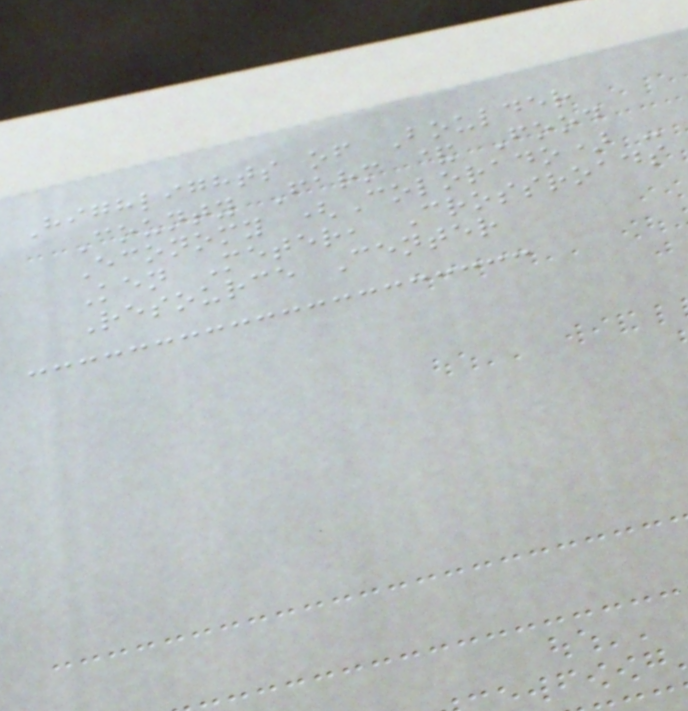Highlights of Boulder
County Farm & Food
Economy (Colorado) -
Ken Meter, Crossroads
Resource Center
